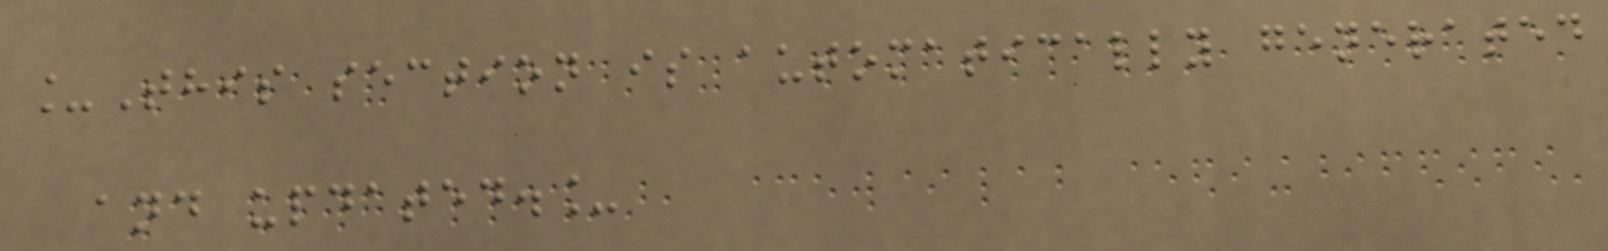_This section is automatically generated
and updated._
